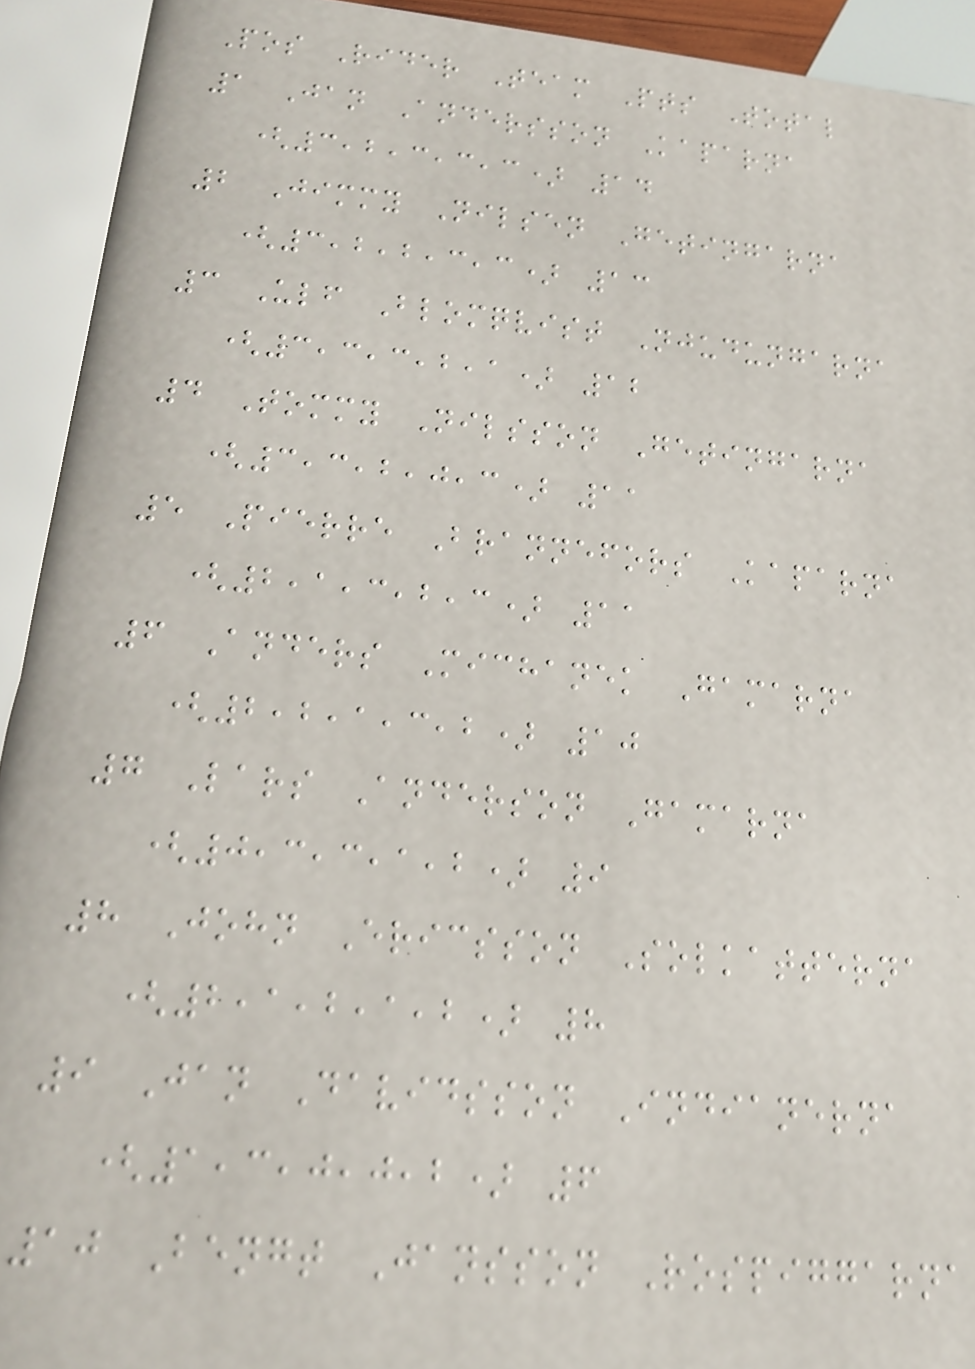Pos Rider Team Pts Total
1 Jan Andersson Kaparna
(3,2,3,3,3) 14
2 Jimmy Nilsen Getingarna
(3,2,2,3,3) 13
3 Ulf Blomqvist Njudungarna
(3,3,3,2,1) 12
4 Tommy Nilsson Getingarna
(3,3,2,0,3) 11
5 Pierre Brannefors Kaparna
(2,1,3,2,3) 11
6 Anders Michanek Gamarna
(2,2,1,3,2) 10
7 Lars Anderson Gamarna
(0,3,3,1,2) 9
8 John Ericsson Solkatterna
(2,1,2,1,2) 8
9 Jan Davidsson Indianerna
(1,3,0,0,2) 6
10 Bengt Jansson Rospiggarna
